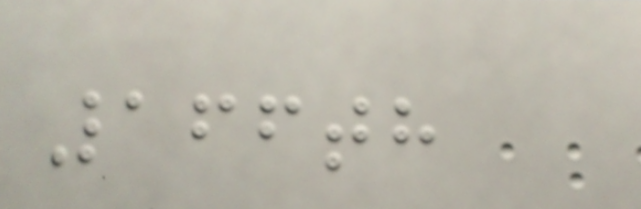166th
